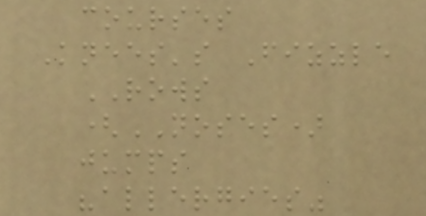courses
Knees's Fizzle
ROWS
(NOSES)
jumps
"allergies"
